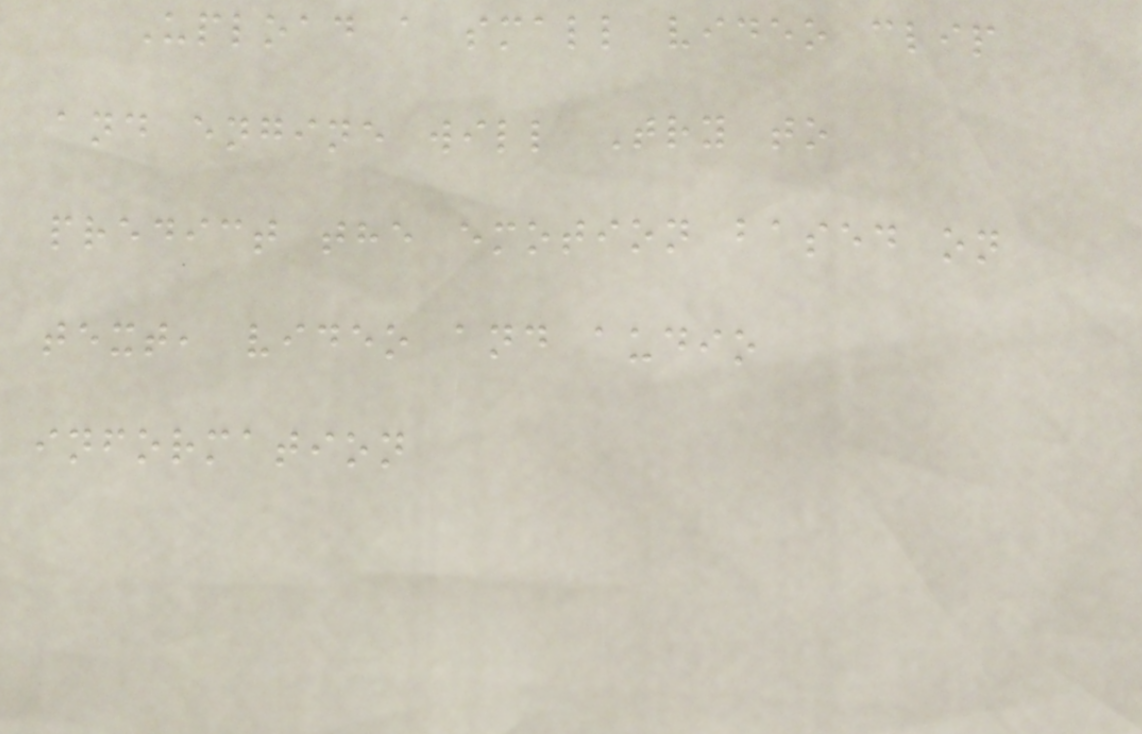Upload a small video clip
and engine will Try to
predict the emotion based on
text, video and audio
information
